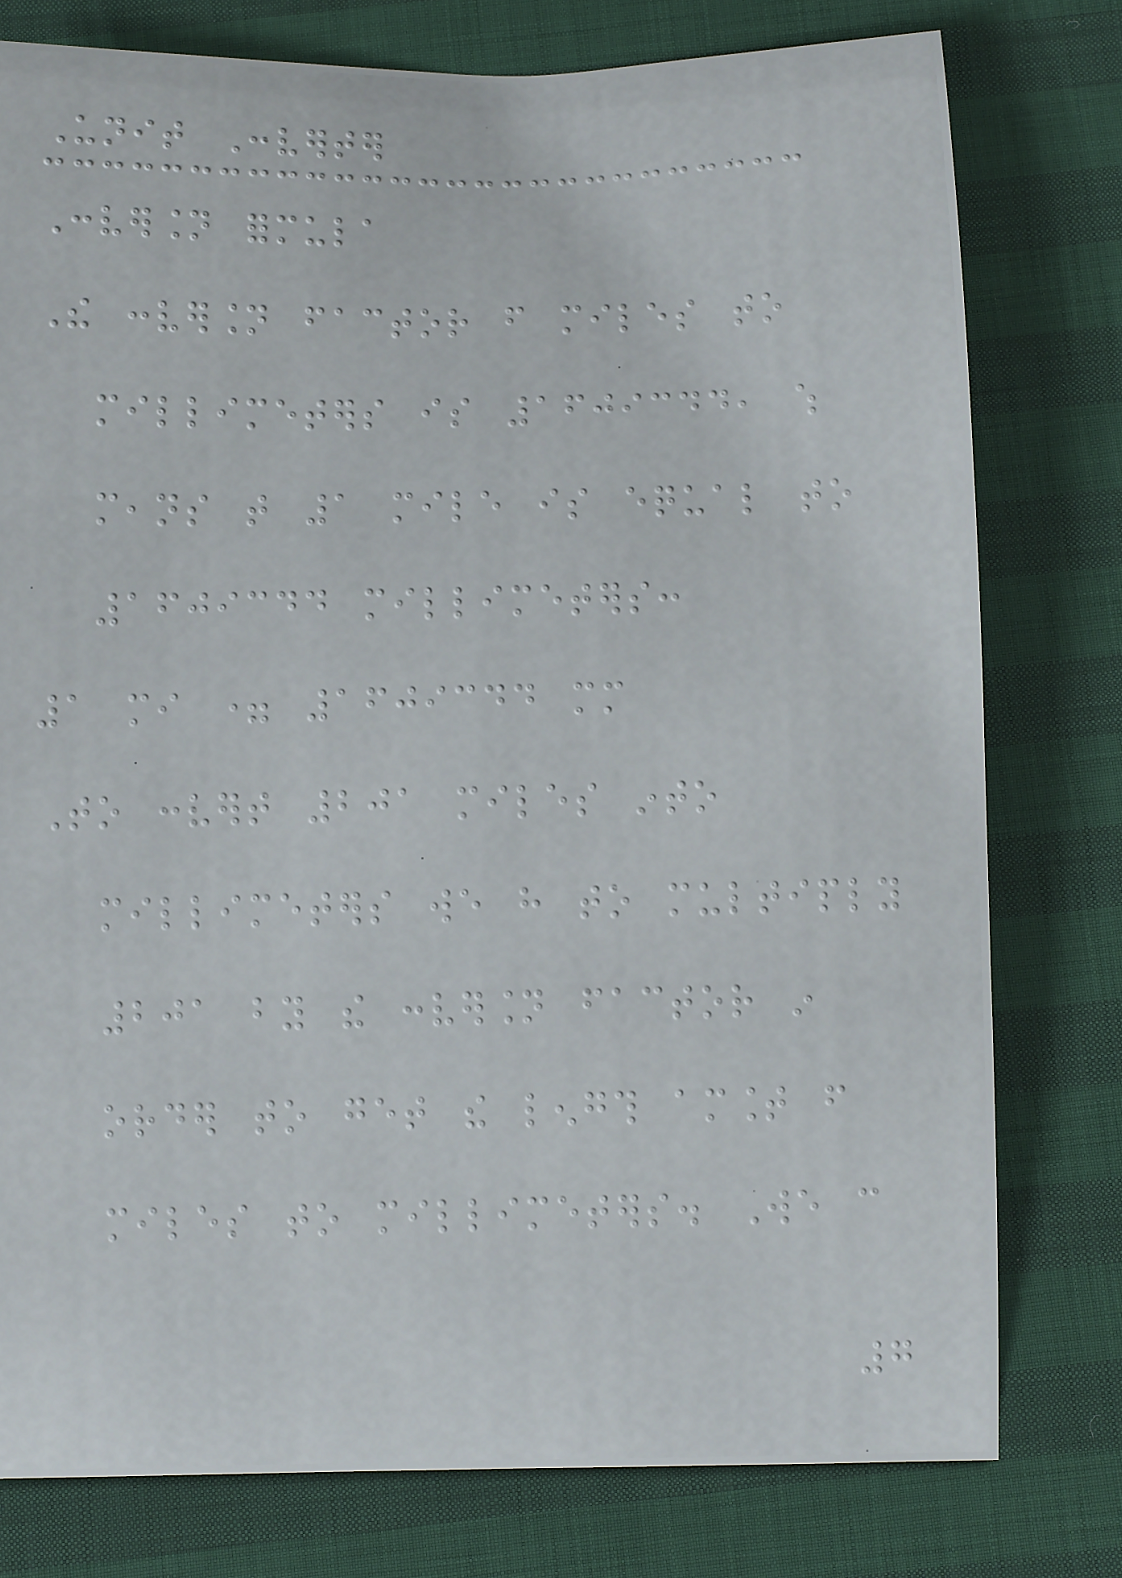Unit Converter
Conversion formula
The conversion factor from miles to
millimeters is 1609344, which
means that 1 mile is equal to
1609344 millimeters:
1 mi = 1609344 mm
To convert 201 miles into
millimeters we have to multiply
201 by the conversion factor in
order to get the length amount from
miles to millimeters. We can
7
